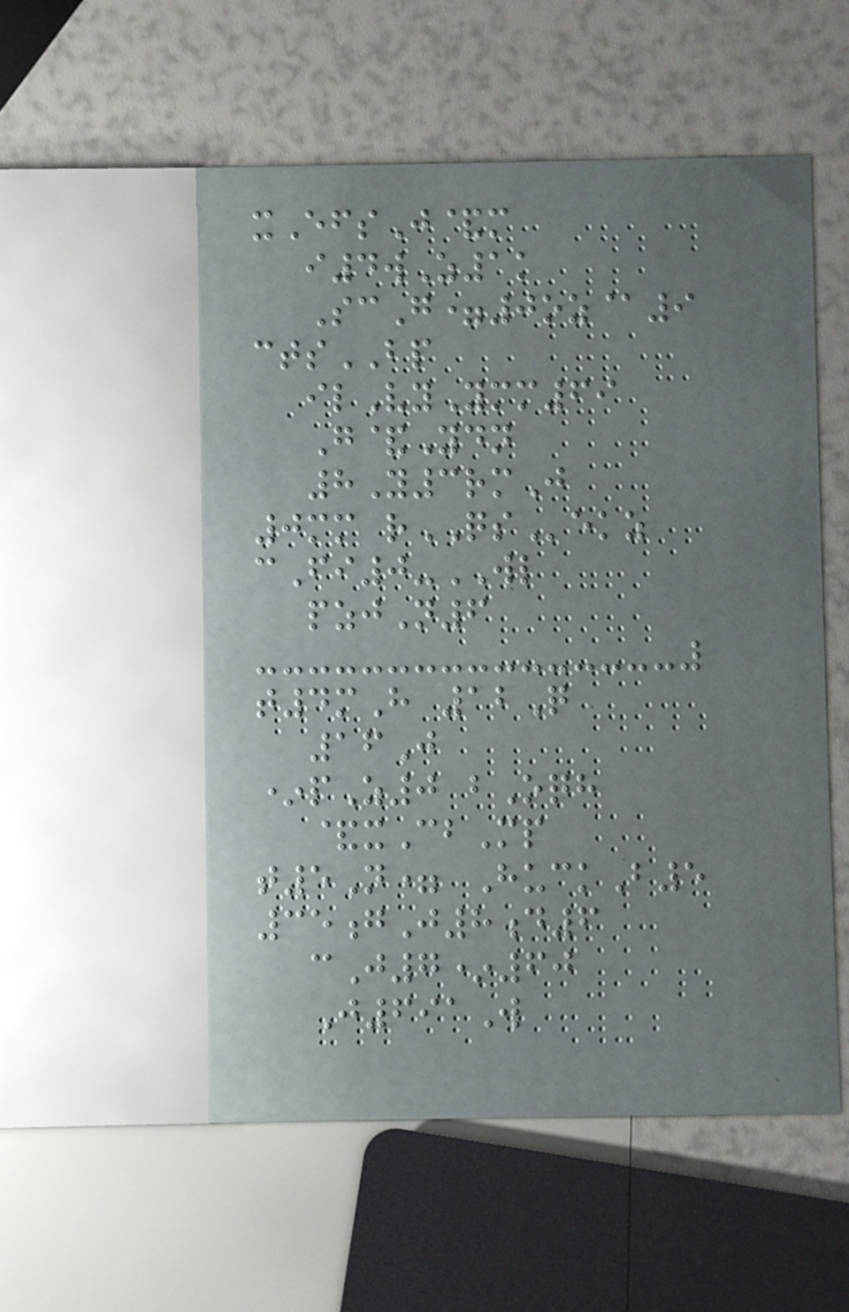xEfsJ&m
i4wZ1k
ScG=0oz@9
ctsBP
ilVyYmm69
G&Ydn
8Y3rmJ
0mm rQSekz
cFi0-WL
pzjN6
t4mH 12Q
16J
*pZ0 bOqh
&xCbMp
t5N= HuckB5
35gJ8d6
cJ7*60
J691W
